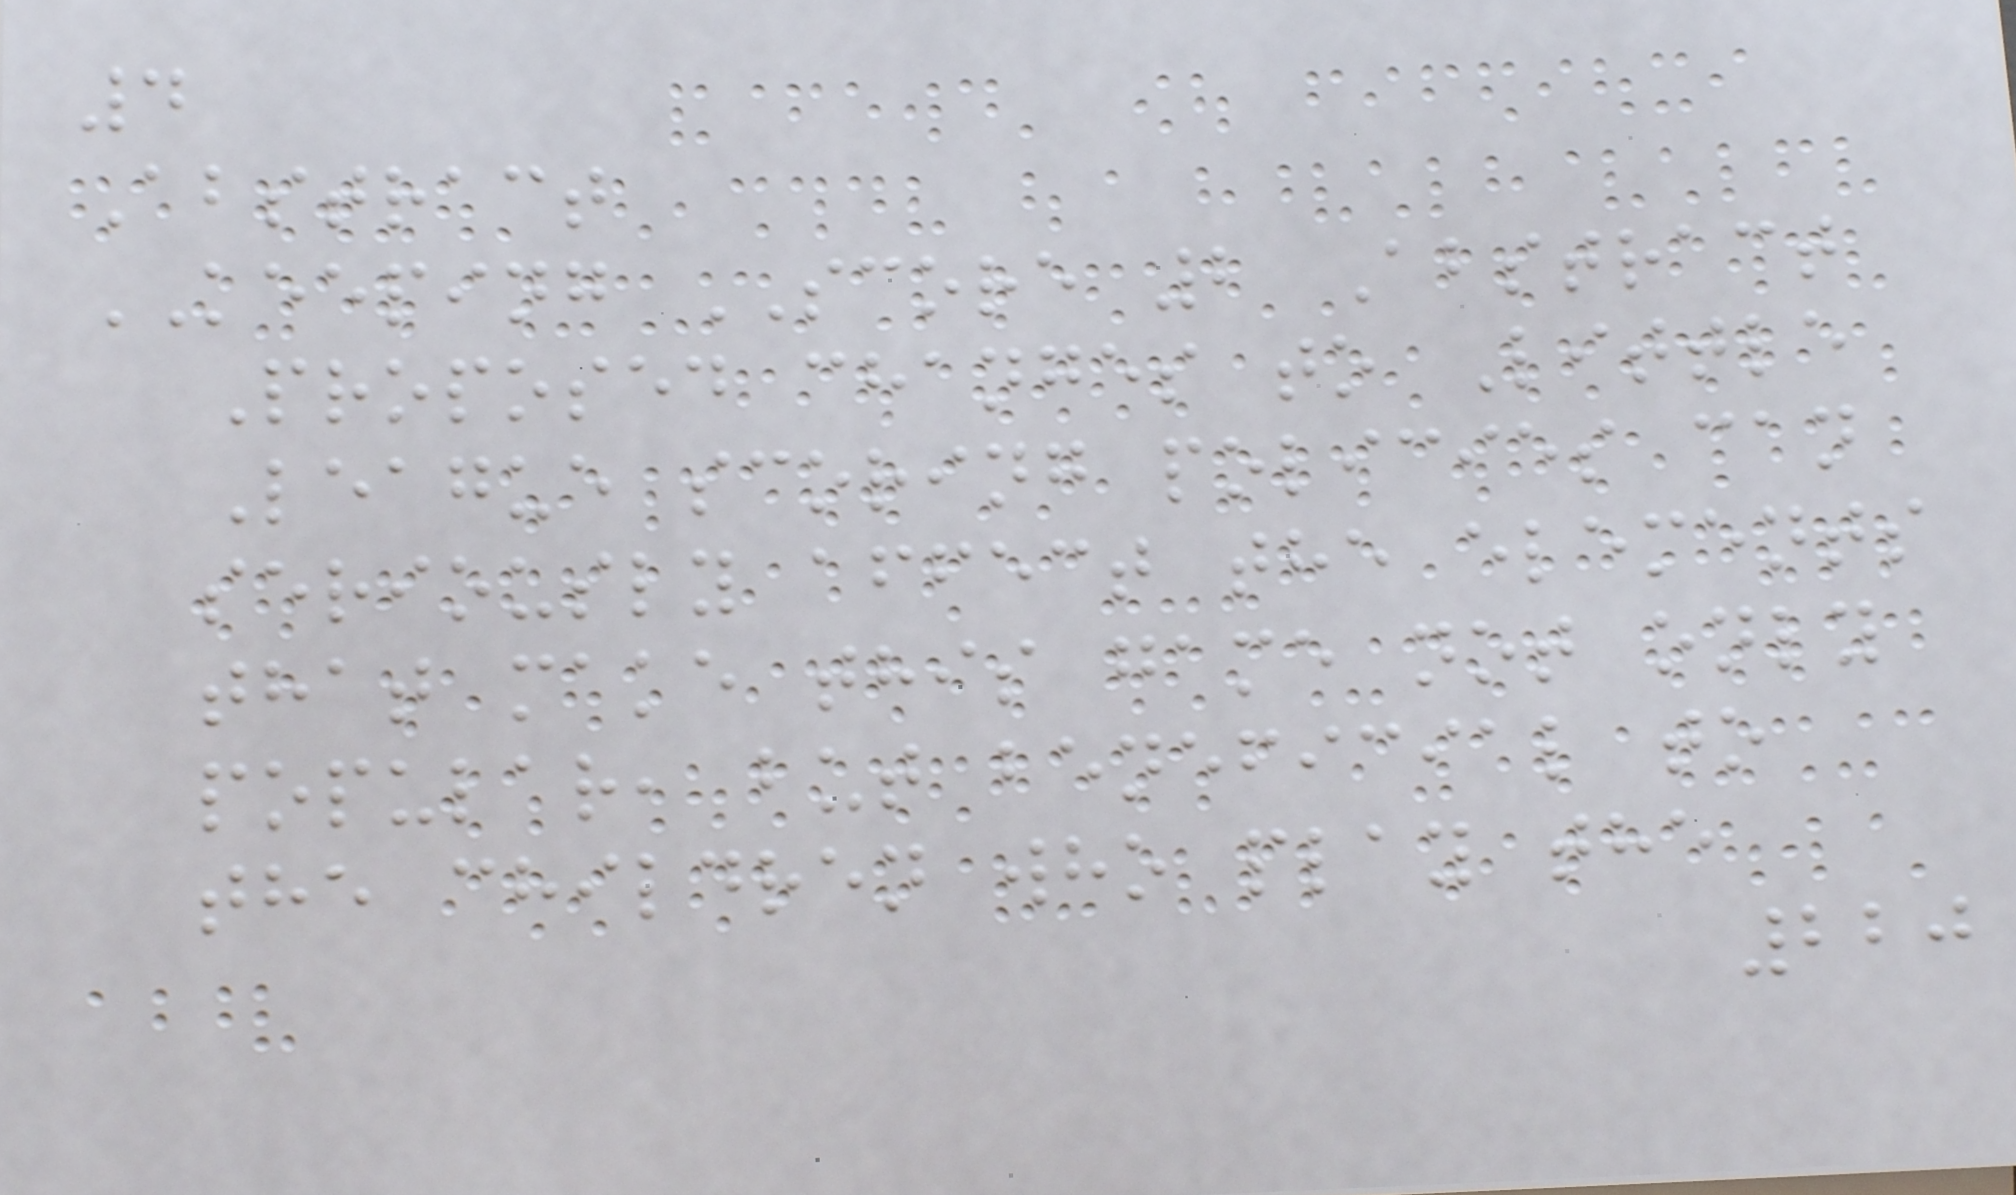4
Abstract
KEEPING SCORE 2 Abstract
Proposed changes to Little
League scoring policies can
seriously affect the elements
that make this game not only
popular, but beneficial to
the children who play the
220
